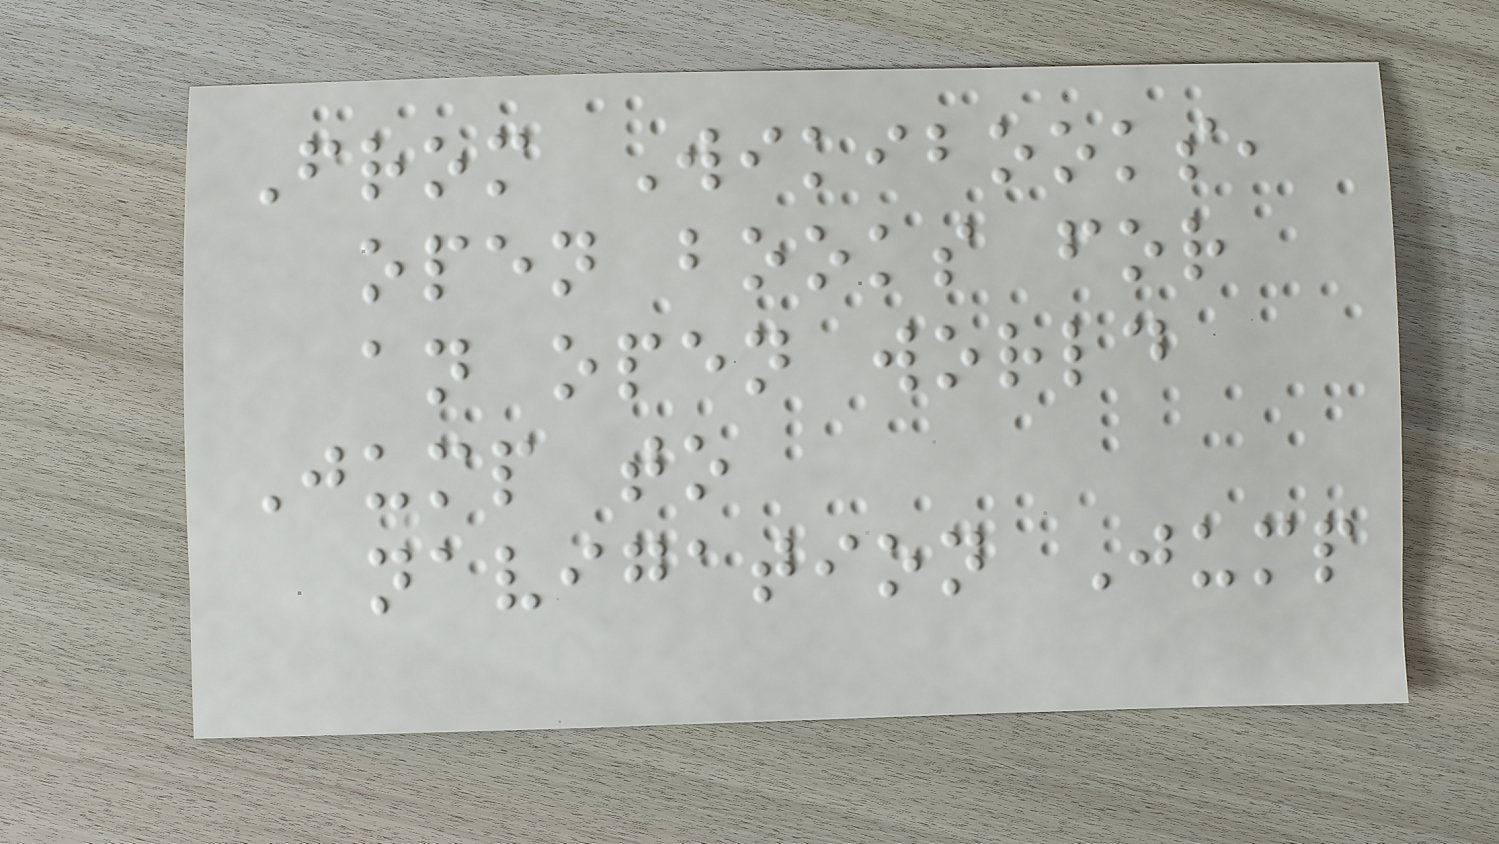From Wikibooks,
open books for
an open world
Jump to
navigation Jump
